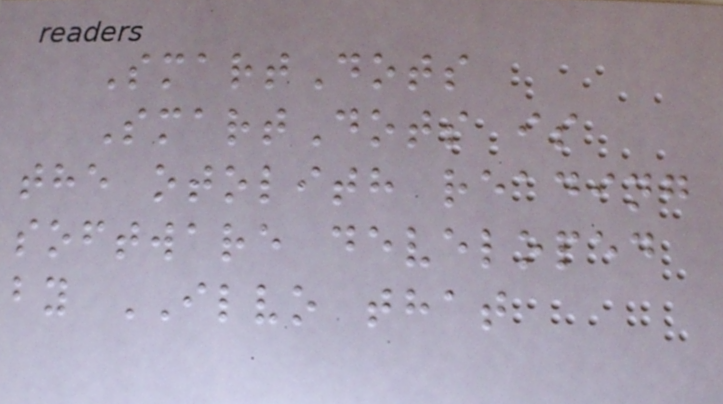SmartDots
SmartDots is
the otolith reading
software developed
by ILVO that
